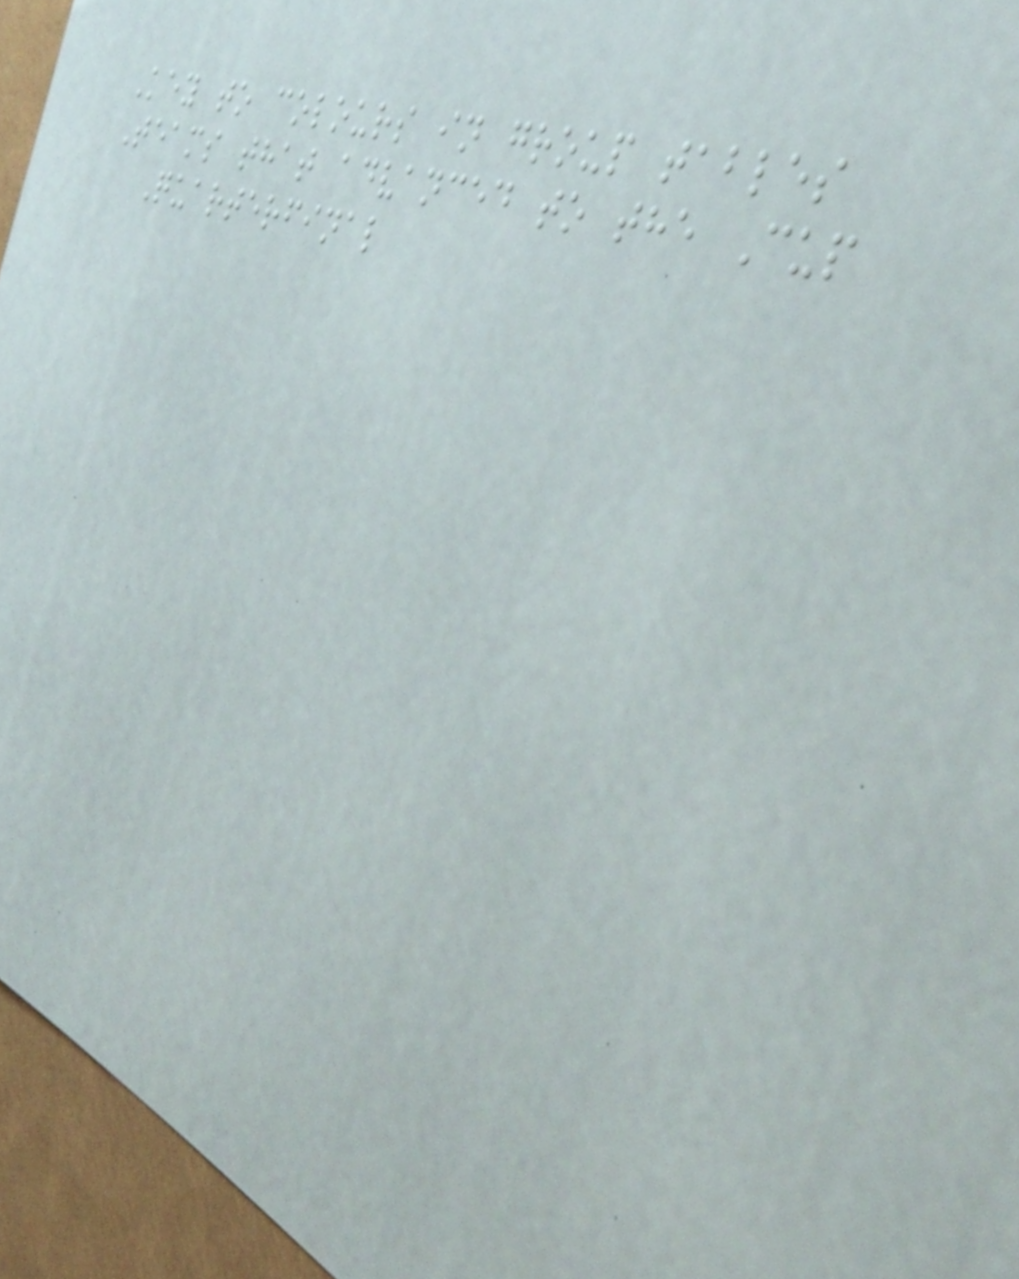Key to colours in group tables
Teams that advanced to the Cup
Quarterfinal
